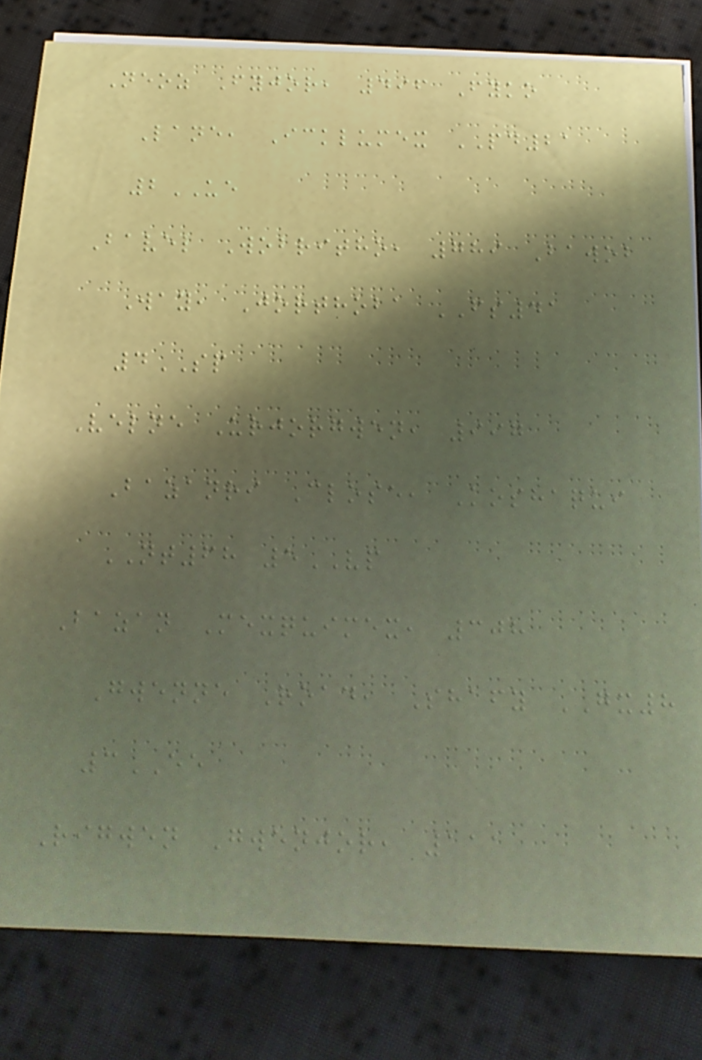Neoz Fyjor, 496 Fyko
Lane, Icklumex PD21
2UE
Bavel Wobritho, 789 Bawob
Way, Jorthoba FS41
4SP
Velne Urjorgwen, 997
Bazanri Close, Koshaqui
NT68 5VP
Bazan Mexquimex, 308
Gwenne Road, Shafy GX8
3EE
Rigwen Gwenjor, 111
